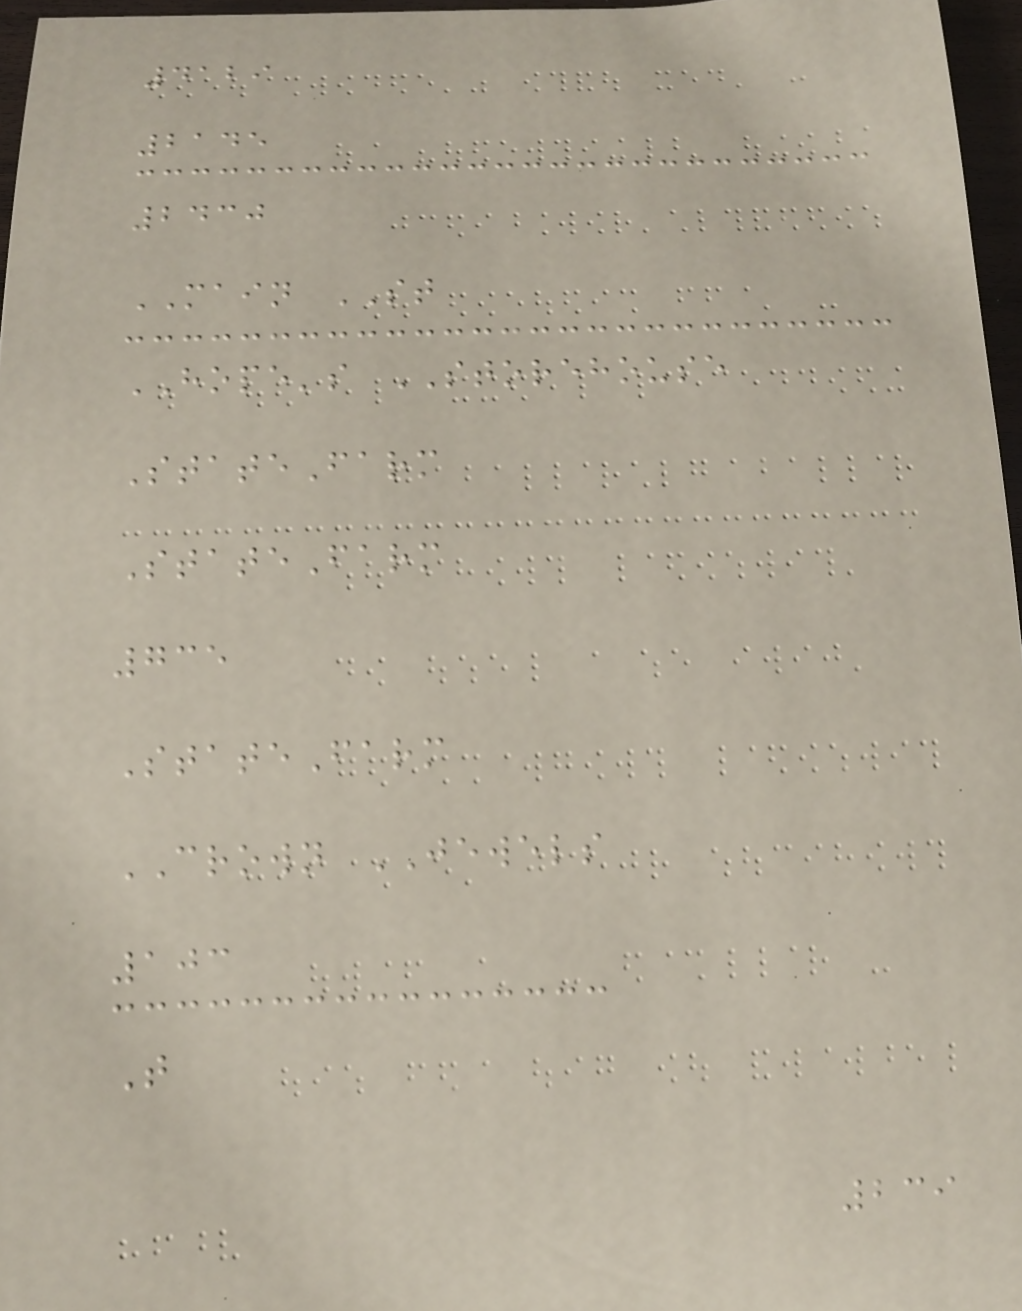4129
2145
2430
MAIN ST
HOPE's STOREHOUSE
StateFarm
StateFarm
735
StateFarm
CROWN JEWELS
103
T
239
